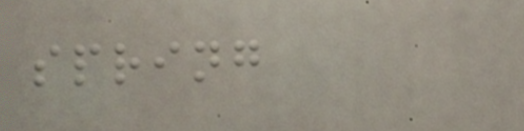spring
